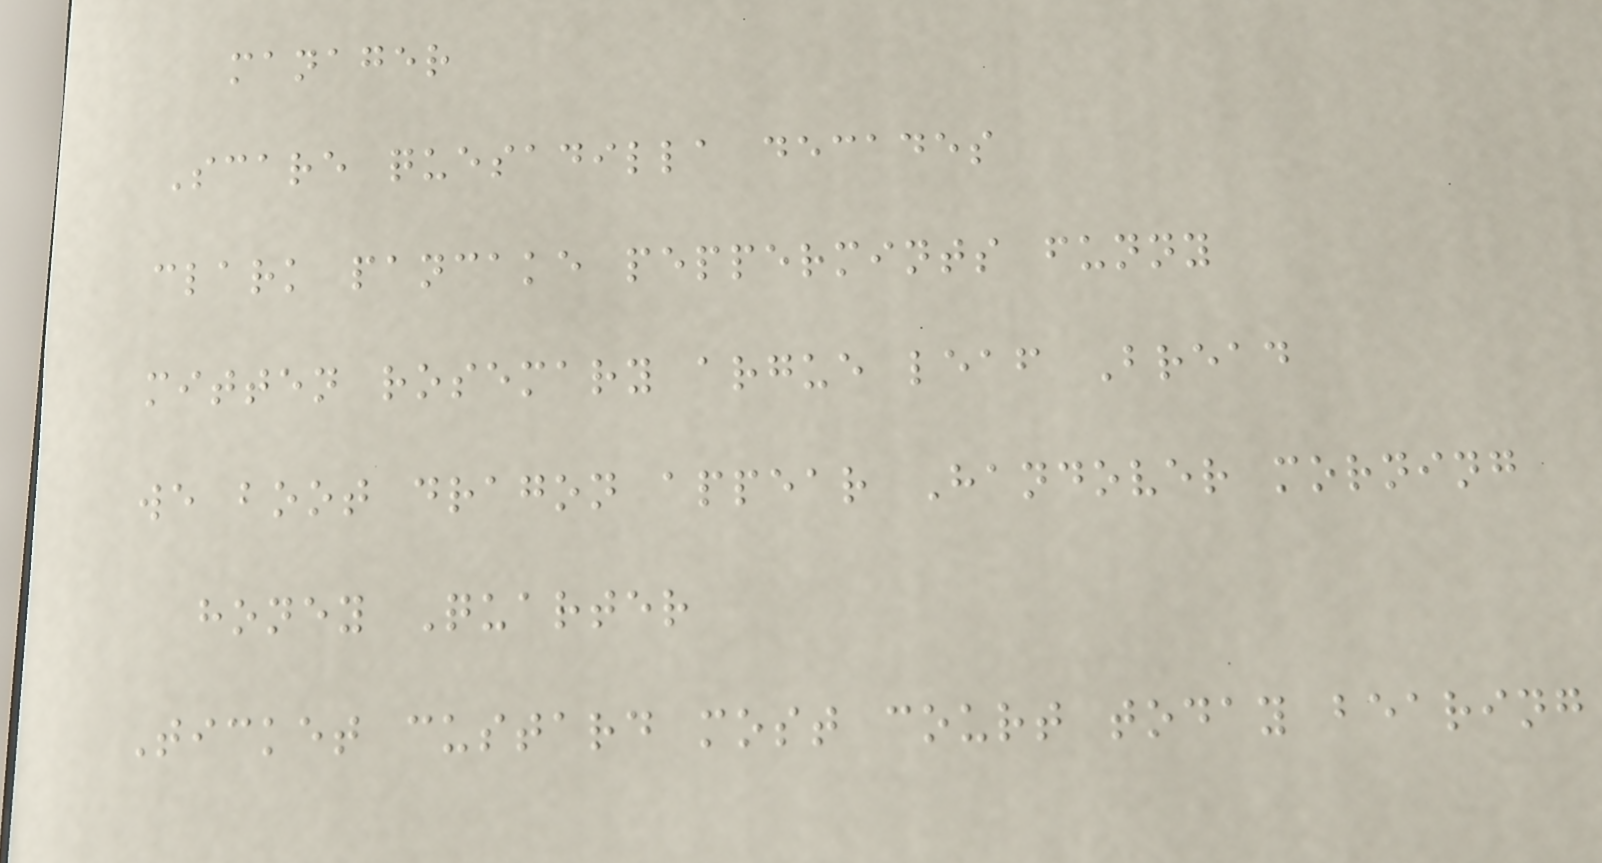manager
Scare quesadilla decades
clark pancake peppermints funny
mitten rosemary argue leaf Bread
we boot dragon appear Handover morning
honey Quarter
Ticket custard most court today bearing
